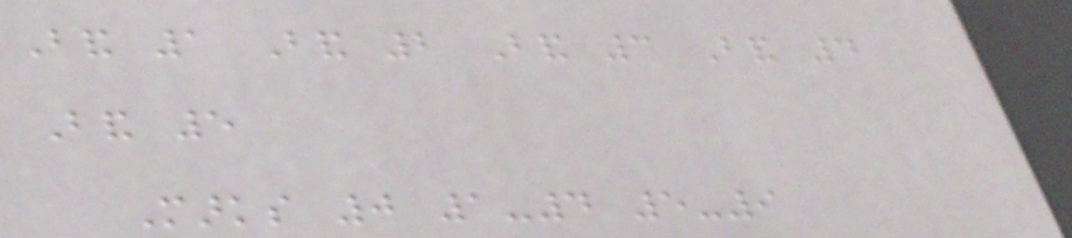Band 1 Band 2 Band 3 Band 4
Band 5
Marks 0 1-4 5-9
